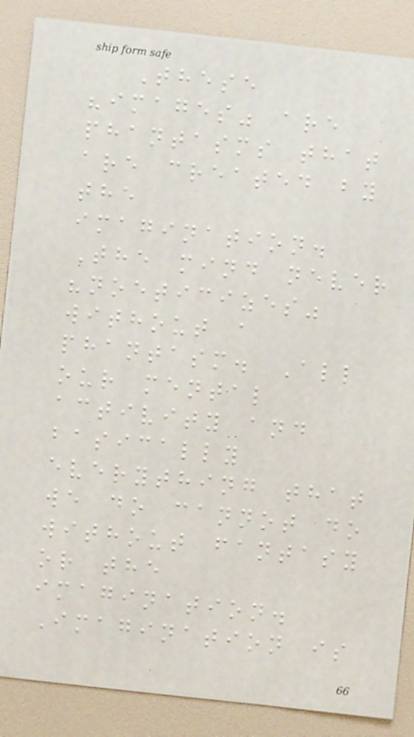These
"images" are
phantasms that
are created by
the
imagination.
The mind never
"noeticizes"
without a
phantasm. All
our mental
activity and
basically
everything that
we do cannot do
without fantasy
or the
imagination.
Imagination is
